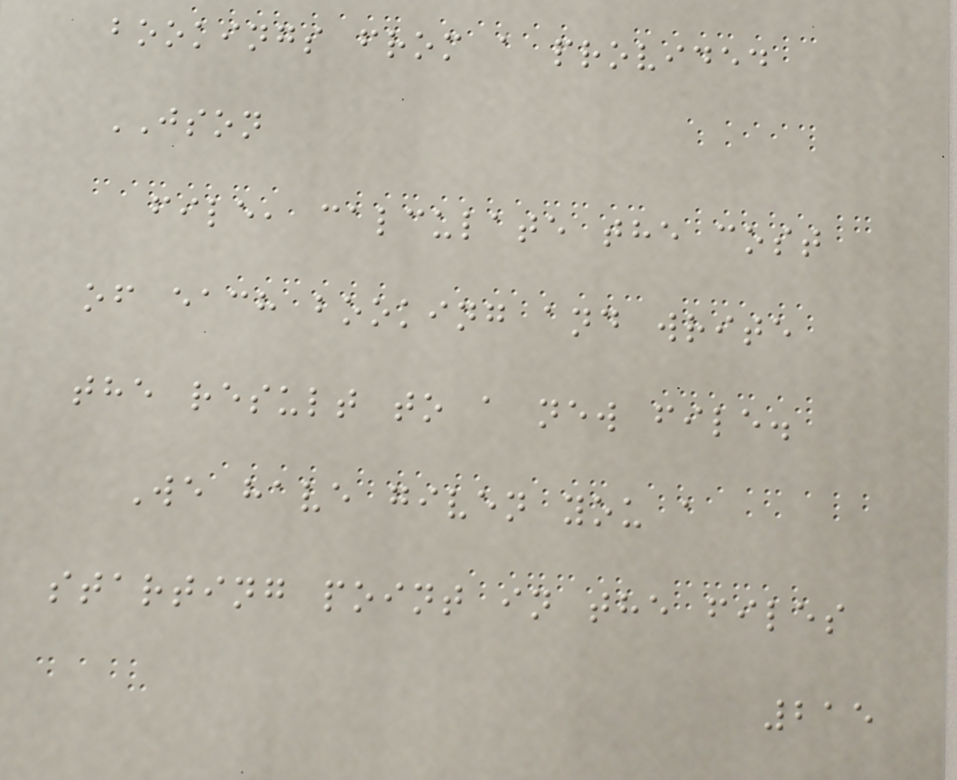bookings from a provided
JSON
file, calculate the cost
of each booking and write
the result to a new file.
We have given you a
starting point in the files
215
